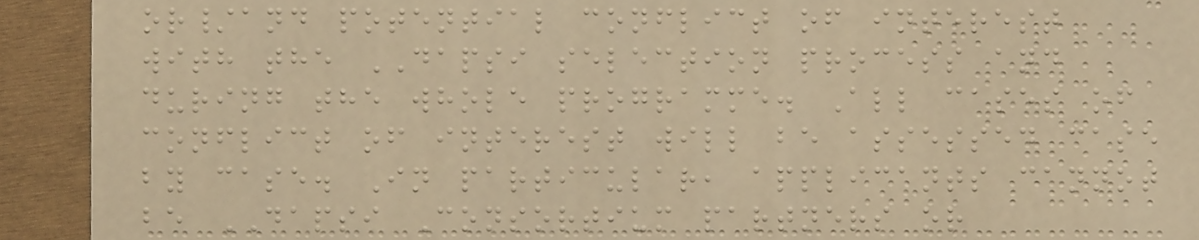or/and potential conflict of interest
with the DAPSI selection process and
during the whole programme. All cases of
conflict of interest will be assessed case
by case. In particular, applicants cannot
be DAPSI Consortium partners or
